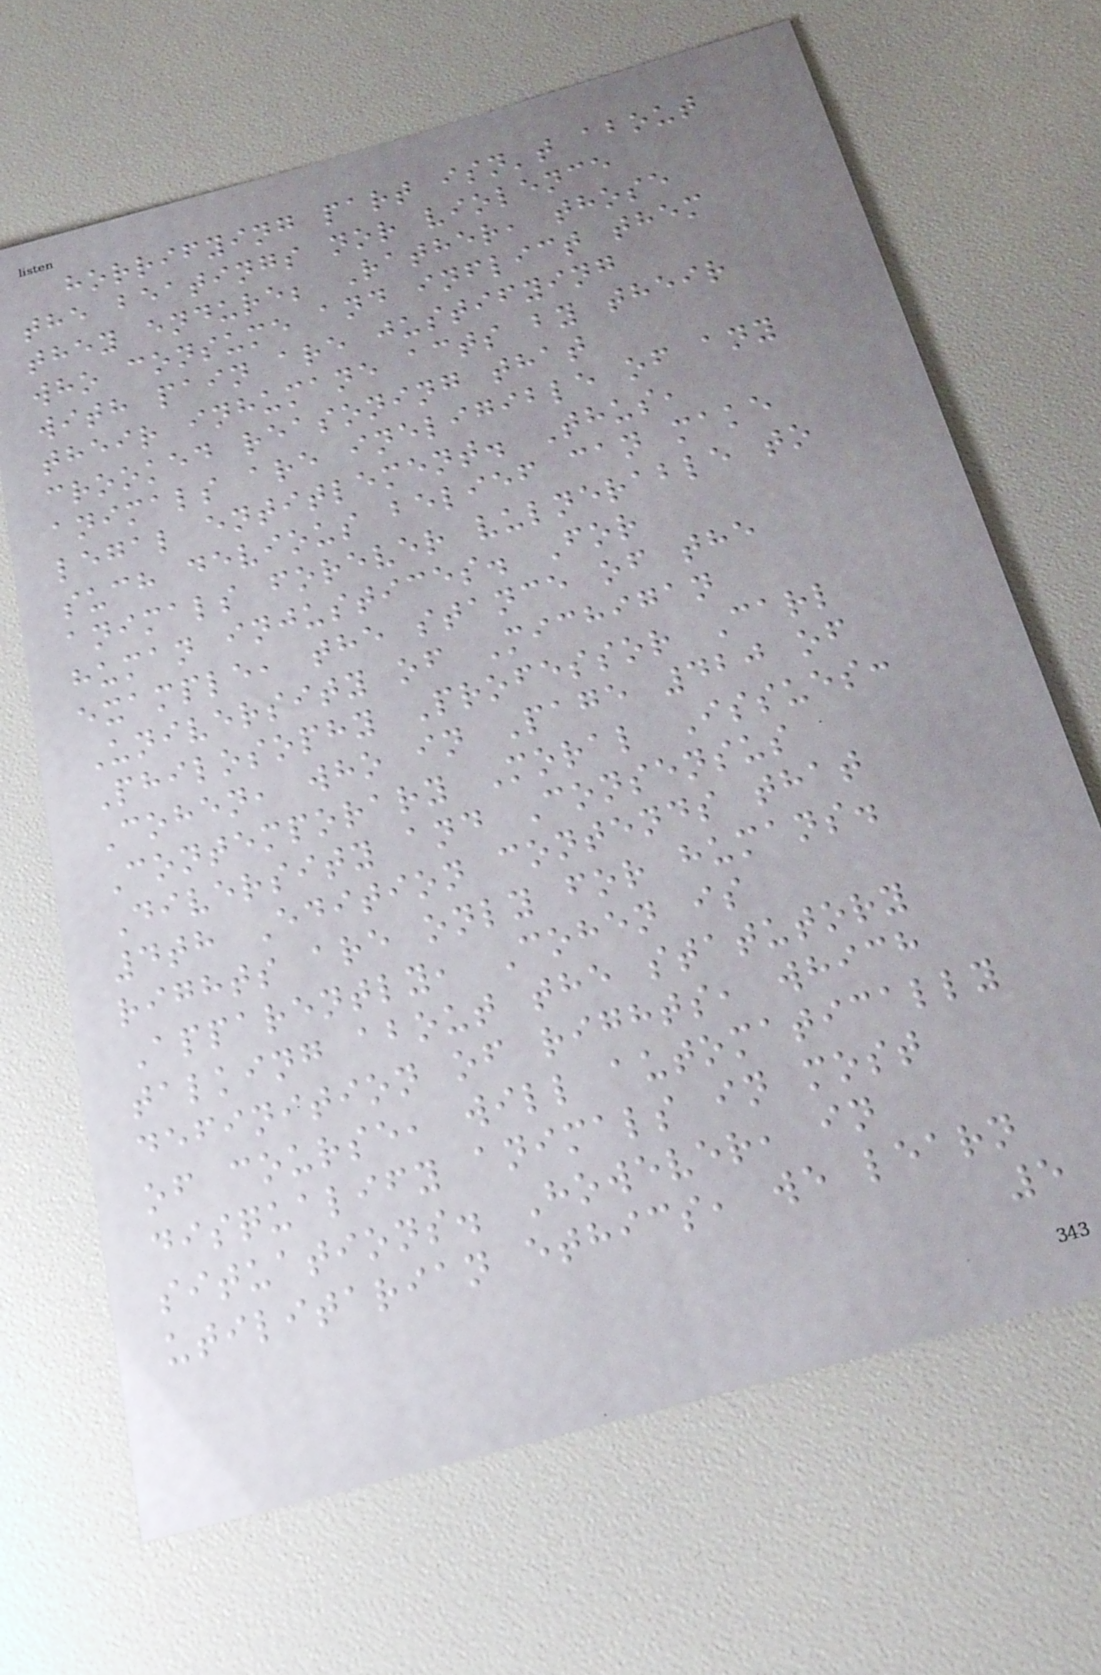horrifying part isn't about
the beatings nor violence
they endure; Rather, those
who consume and inflict them
with pain are justifying
their inhumane acts by their
crooked reasoning that
animals are ineligible of any
legal entitlement. Thus,
such devious belief can make
animals forever vulnerable to
human injustices. For
example, the stance of the
University of Michigan
Philosophy Professor Carl
Cohen, who in Page 420 of
Contemporary Moral Issues:
Diversity and Consensus
4th Edition contends that
rights are only for humans.
Apparently, Cohen is
talking about the statutory
definition of rights, which
of course, will automatically
disqualify animals in most
situations. However, in
utilitarian ethics, we learn
5
